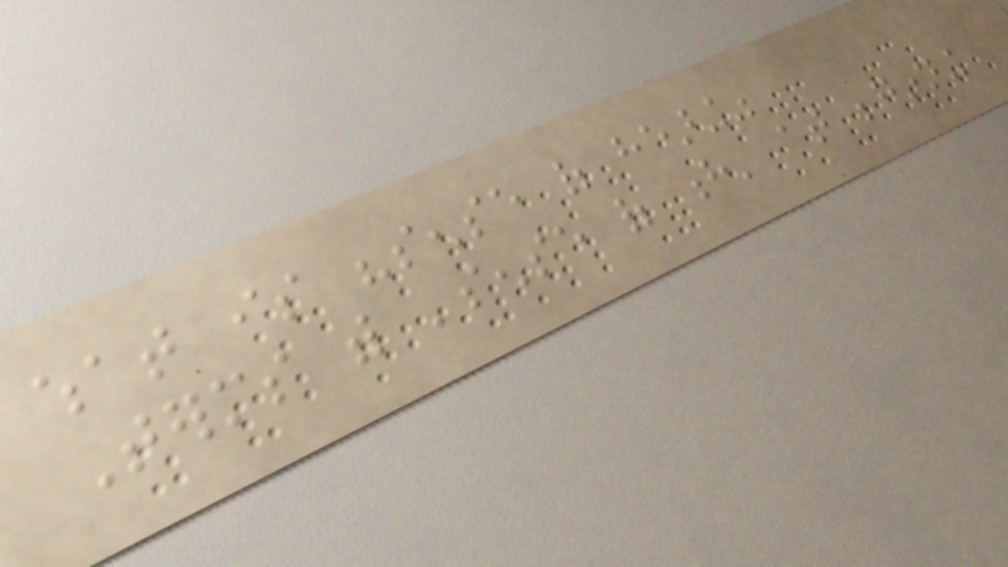what is "sense of hearing"
Terms with 'sense of h' at beginning
